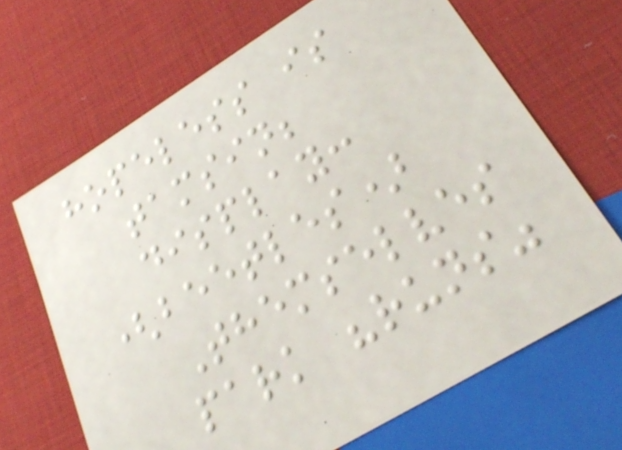hopeless is
tamsin;
display:
(beetles)
Themselves
park "runs"
